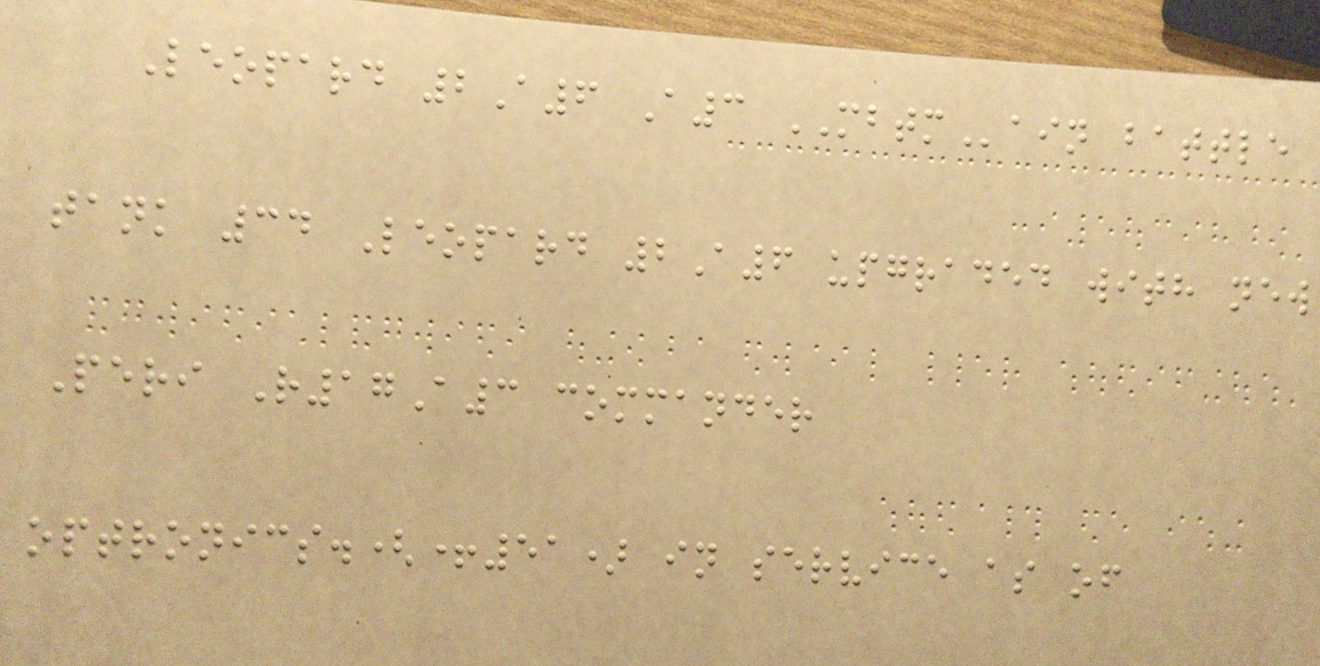Leopard 2A6 A3 MBTMain battle
tank 34 Leopard 2A6 upgraded with new
Peri R17A3 commander
optronics.(+51) in service as of
